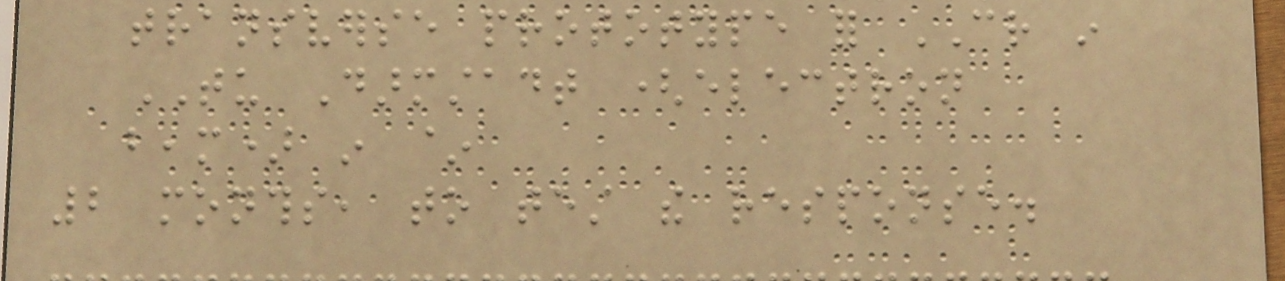transverse prototype for CR in
TU Darmstadt (electron
beam) in ~
2 months, to test the response.
